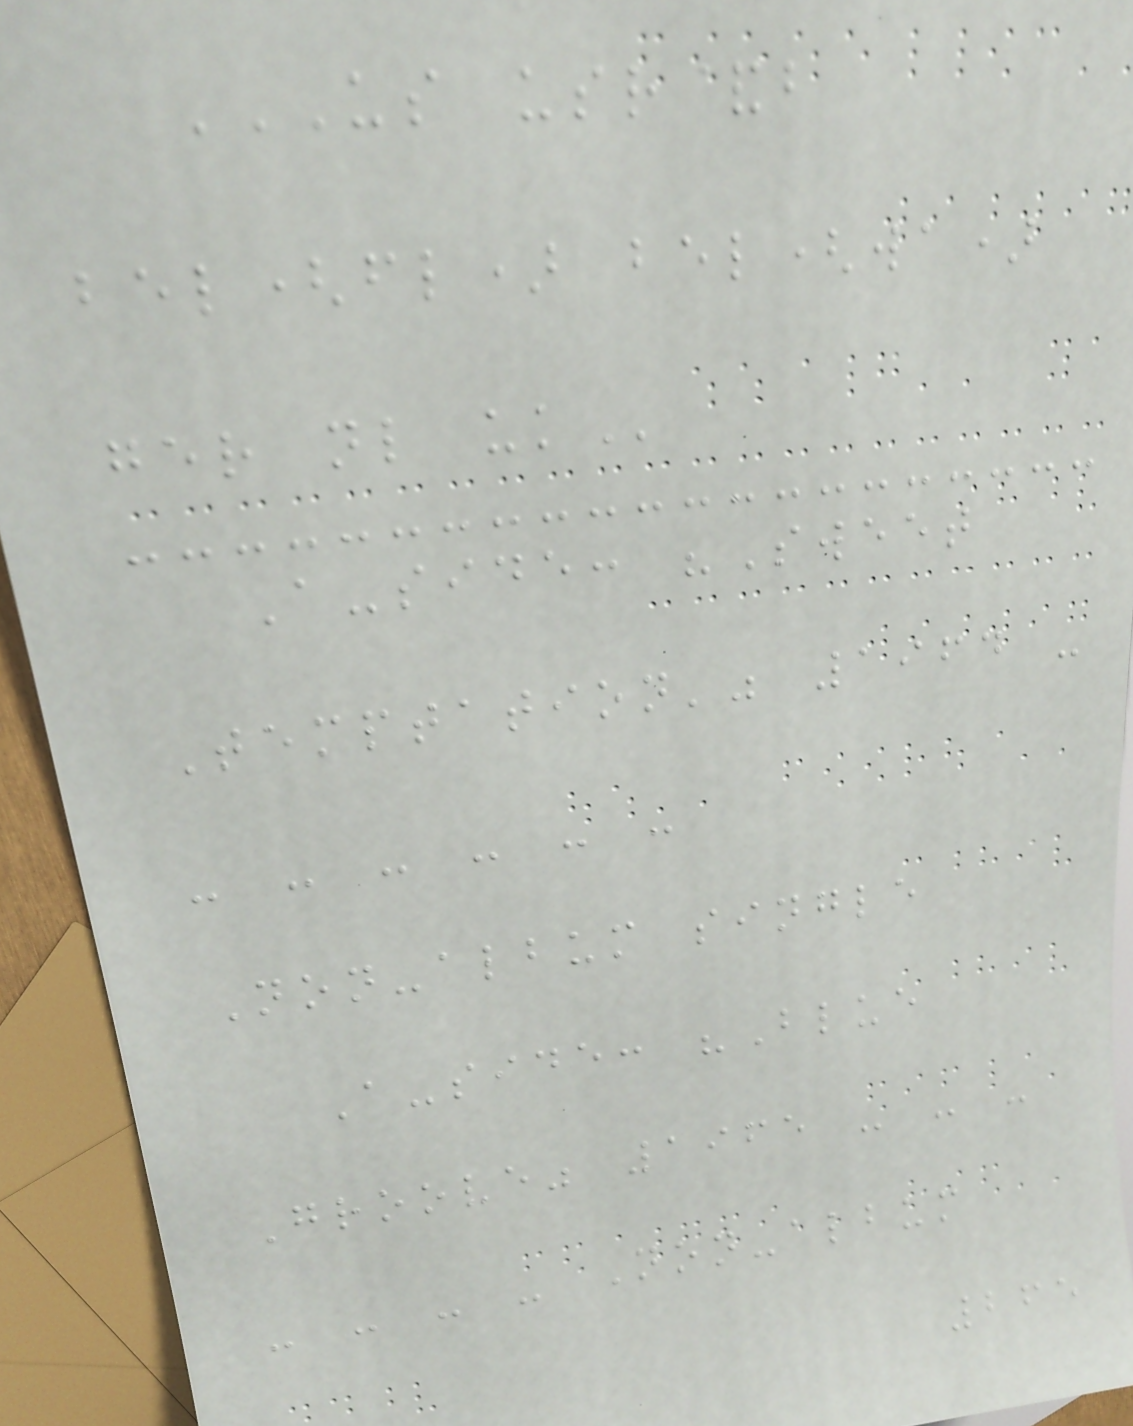US USR&B
BEL(FL) BEL(WA)
GER NL UK
A-side: "Sweet
Temptation'" 1964 -
- - - - - -
Non-album single
A-side: "Blue
Groove" 1965 - - -
- - - - Non-album
265
